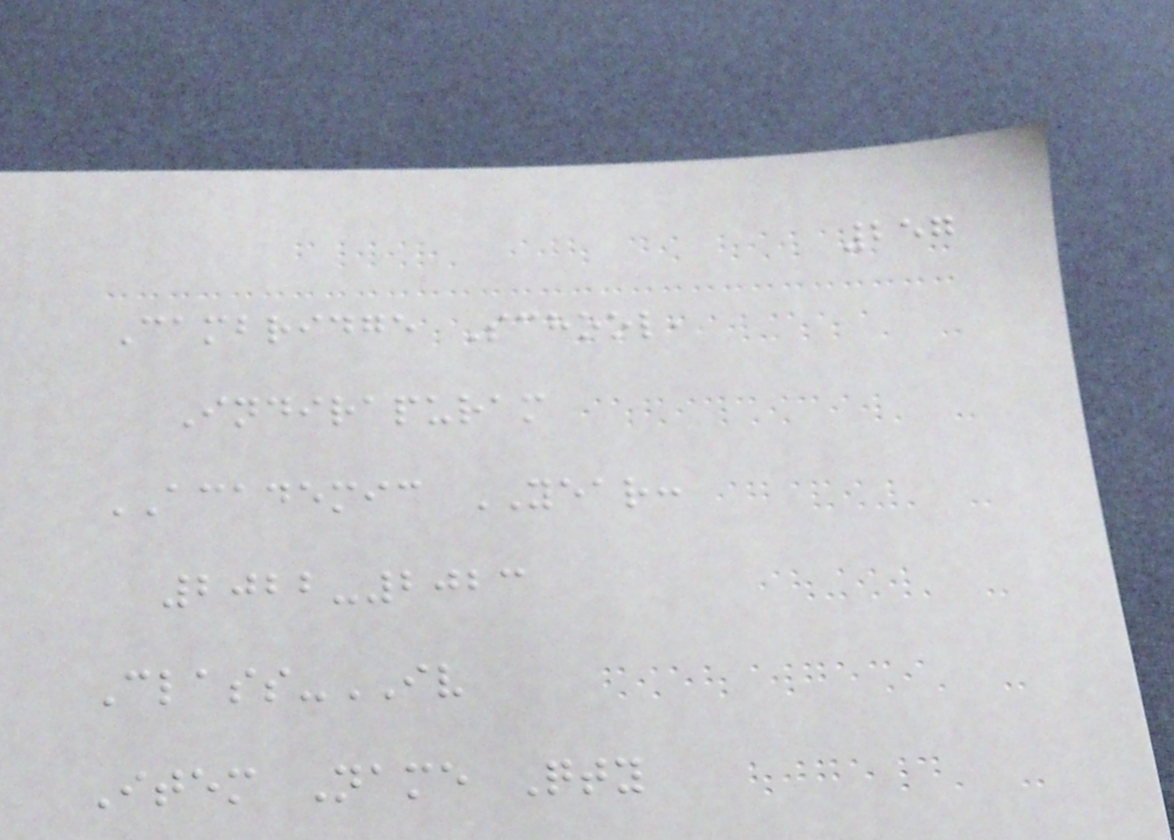257
Cambridge School,
Indirapuram
ACADEMIC YEAR:
2022-2023
Class-IV
Item Name Qty
